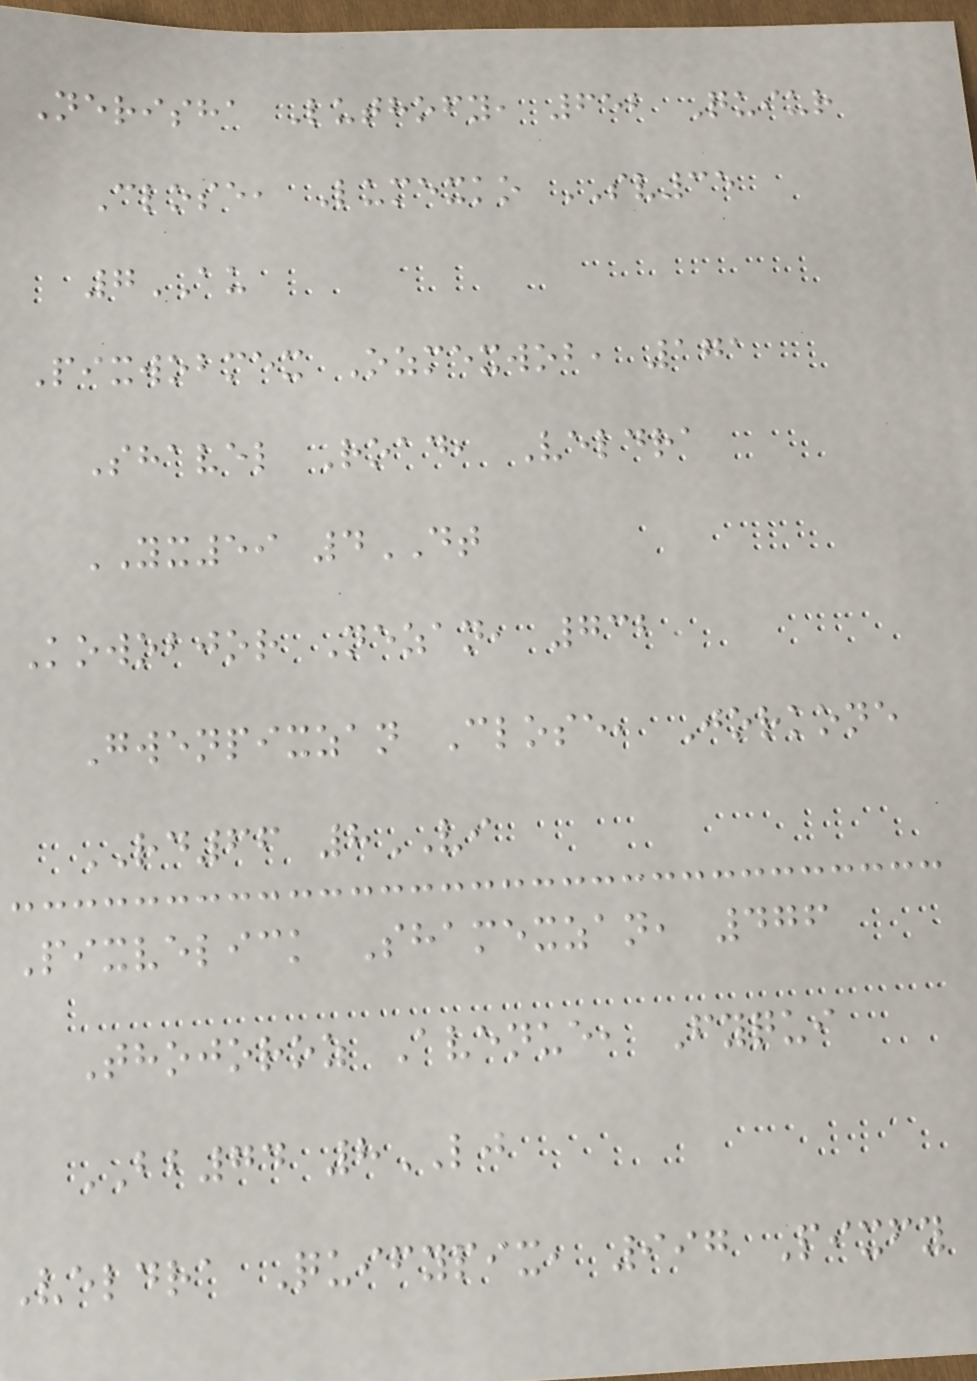Nerisha Luthofy, 652 Quiur
Close, Lumexko SV35
7AU
Pixwobmex Ozmexwob, 171
Shavel Road, Veldra
YX59 4DT
Kowobjor Nezan, 732
Gwenpixzan Close, Jorkone
RD66 8VI
Pixvelick Shamexzan, 476
Thojoroz Avenue, Fyqui
BB74 8LJ
Veldra Quifypix, 997 Pixfy
